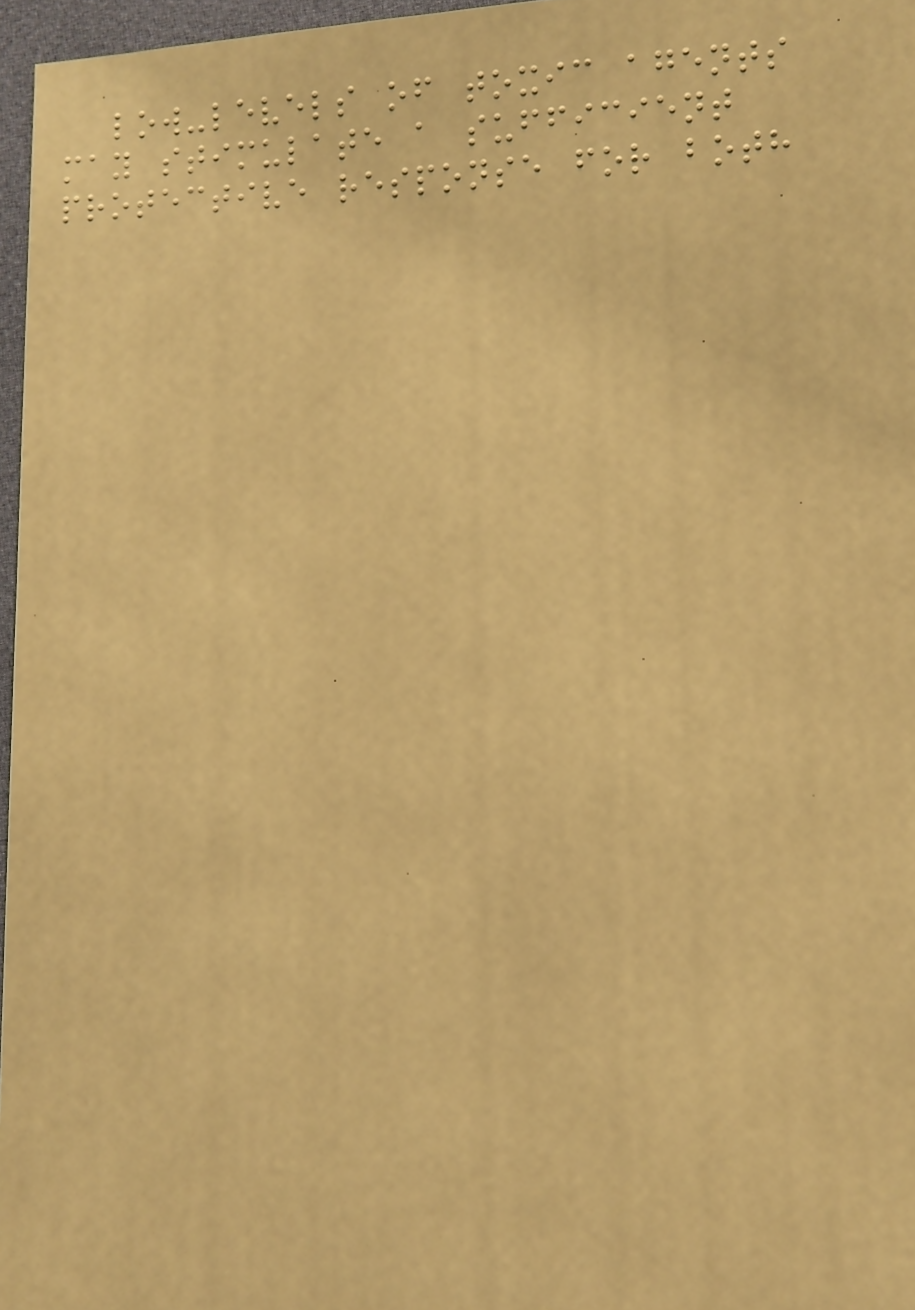low-levels of toxic agents
may stimulate a sufficient
protective response for both
